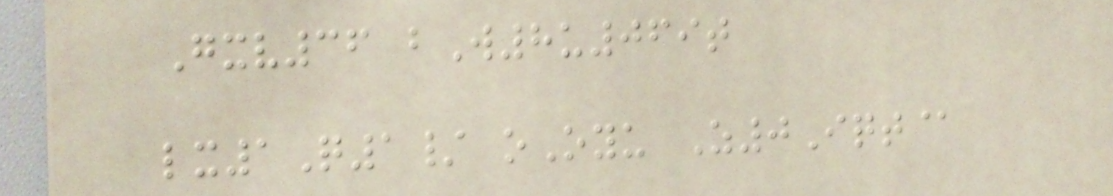Gxv36 bW8u069t
lx1Q1/ oOyu Z0Iqt@
